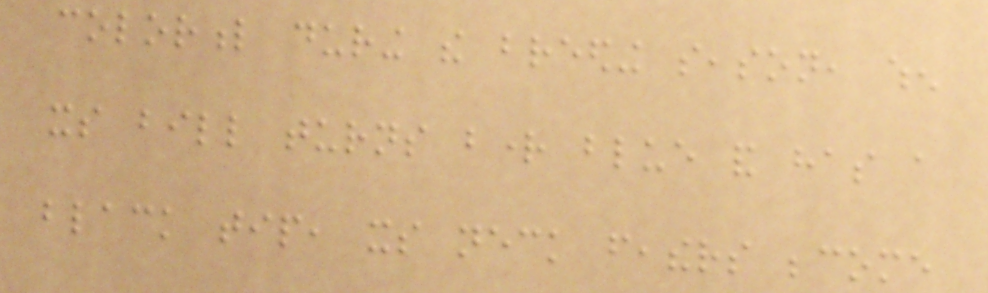colorful during the breeding season, when
its bill turns bright blue and has a
black tip, its neck feathers become
